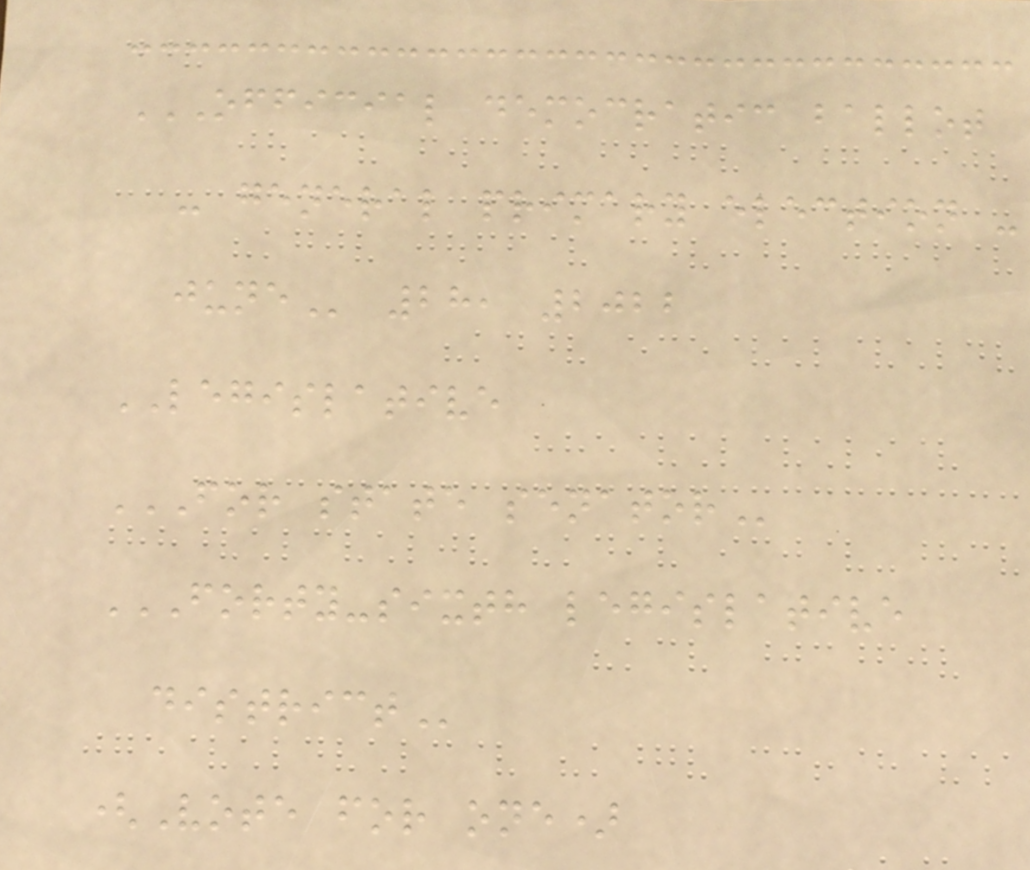OFFICIAL DEMOCRATIC BALLOT
- GENERAL PRIMARY ELECTION -
JUNE 28, 2022
LEGISLATIVE
FOR STATE SENATOR
FORTY-SIXTH LEGISLATIVE
DISTRICT
(Vote for one)
